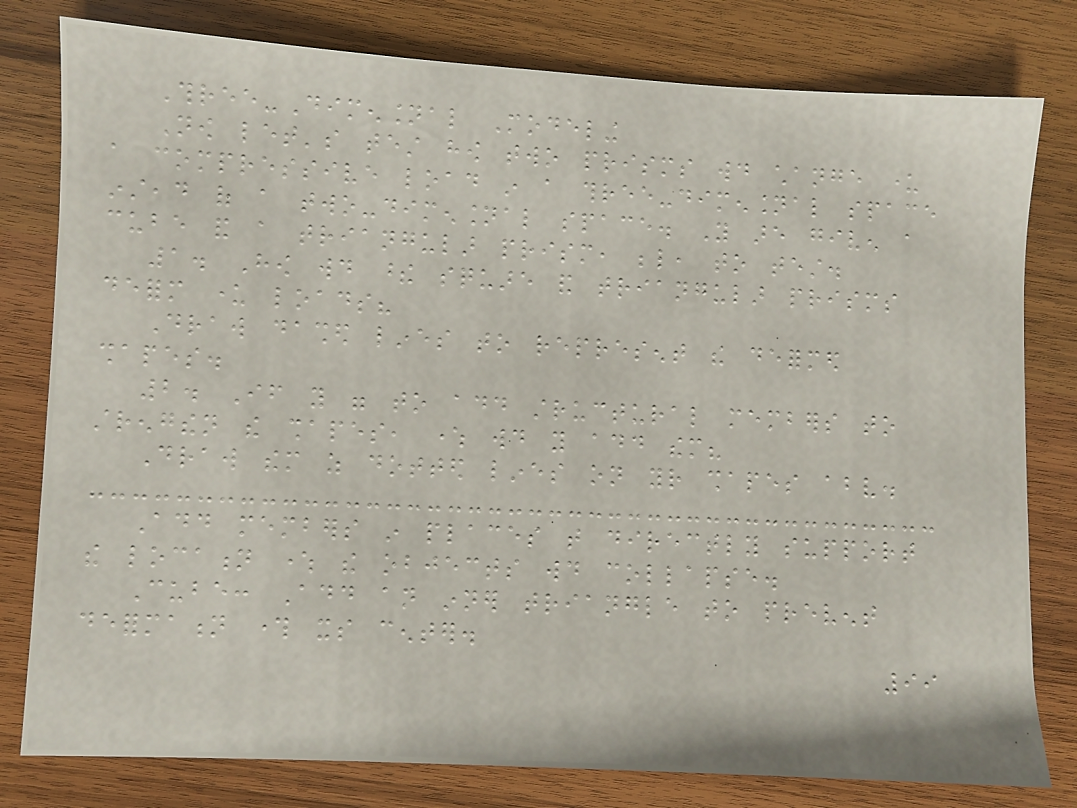Three-Dimensional Modeling
Now let's test how two prisms would change under
a compressive load in a three-dimensional space
instead of a two-dimensional space. You are given a
cube and a triangular prism, below, to test.
1. How would these square and triangular prisms
deform under loads?
Draw dashed lines to represent the deformed
shapes.
2. If you were to add structural members to
strengthen the shapes, where would you add them?
Draw them as dotted lines on your shapes above.
Add members in places that directly support
the location where the objects would collapse.
Cube: Add an inner triangle to prevent
deformation through its center.
99
